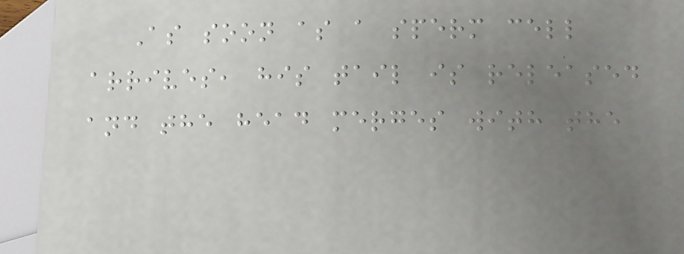As soon as a sperm cell
arrives, his tail is released
and the head merges with the
